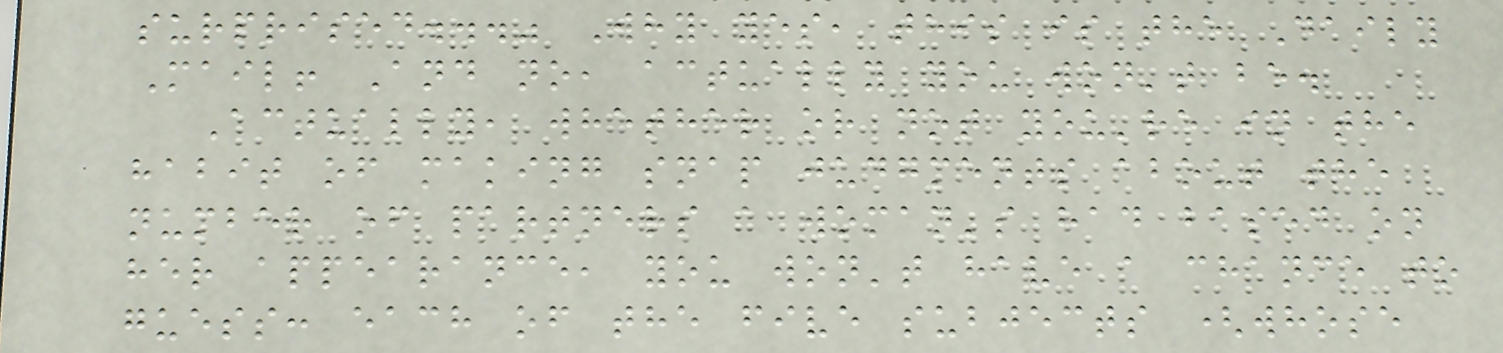surprised..." Why yes, this is the Daily
Mail! And no, actually you won't be.
Actually, whether or not you're in the
habit of making snap judgments about the
number of partners a woman's had based on
her appearance, you won't have a chance to
guess: each of the five subjects (whose
